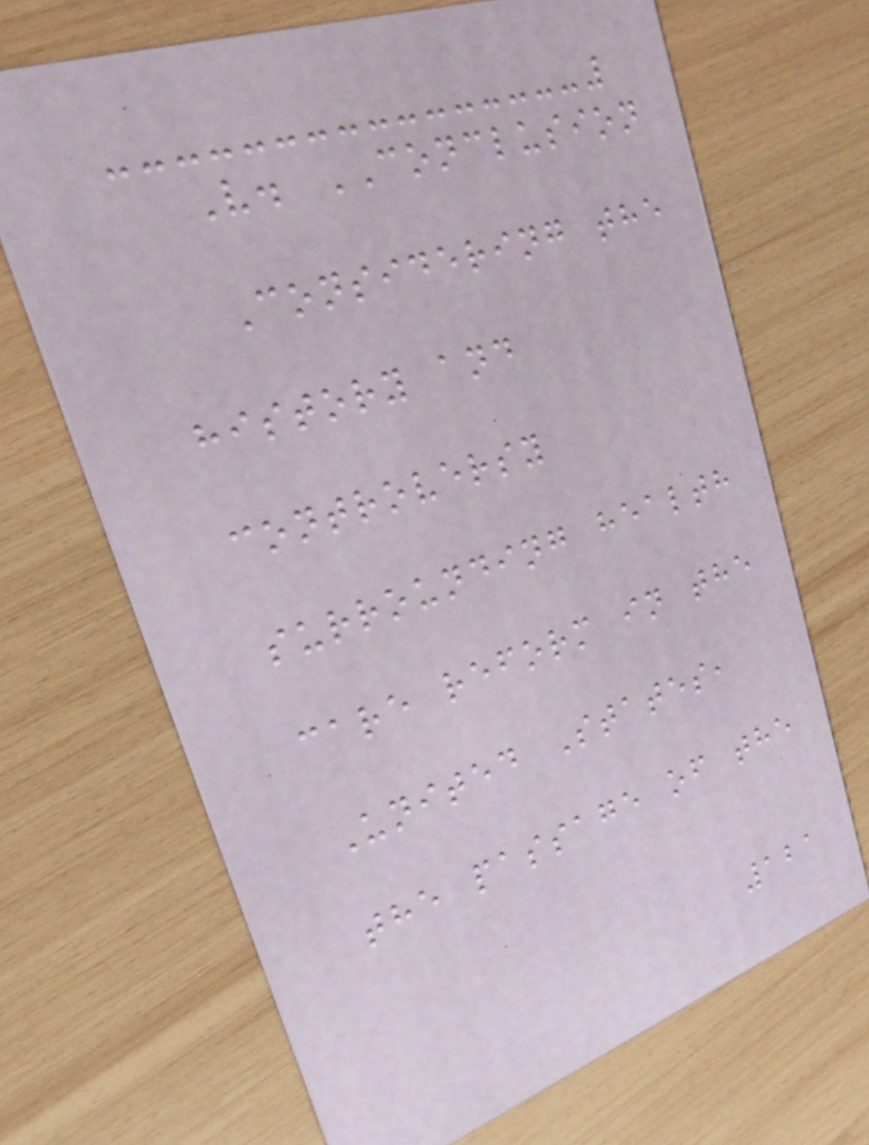V. CONCLUSION
Considering the
history and
controversy
surrounding health
care reform in the
United States,
the passage of the
121
